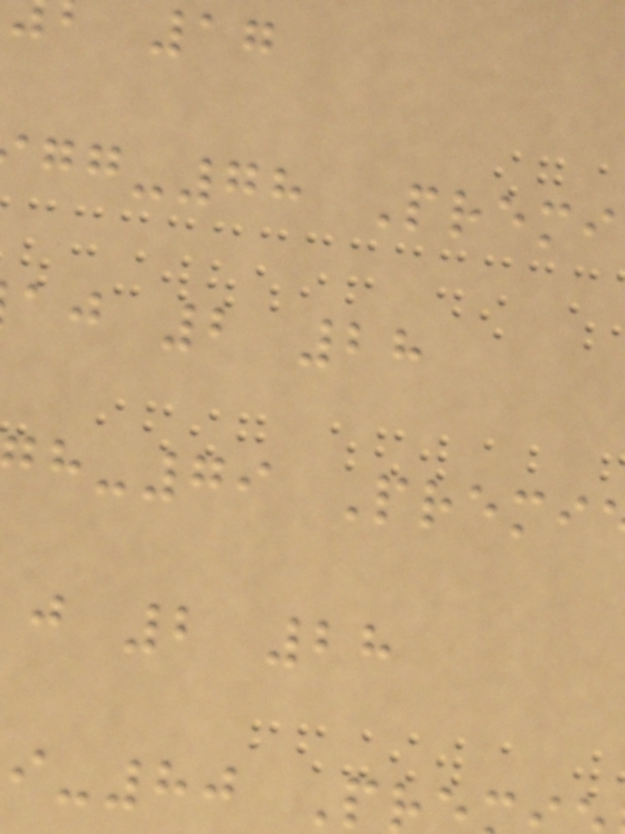-78 Premi
aj 2 28
-79 Premi
j 2 28
-80 Pr
